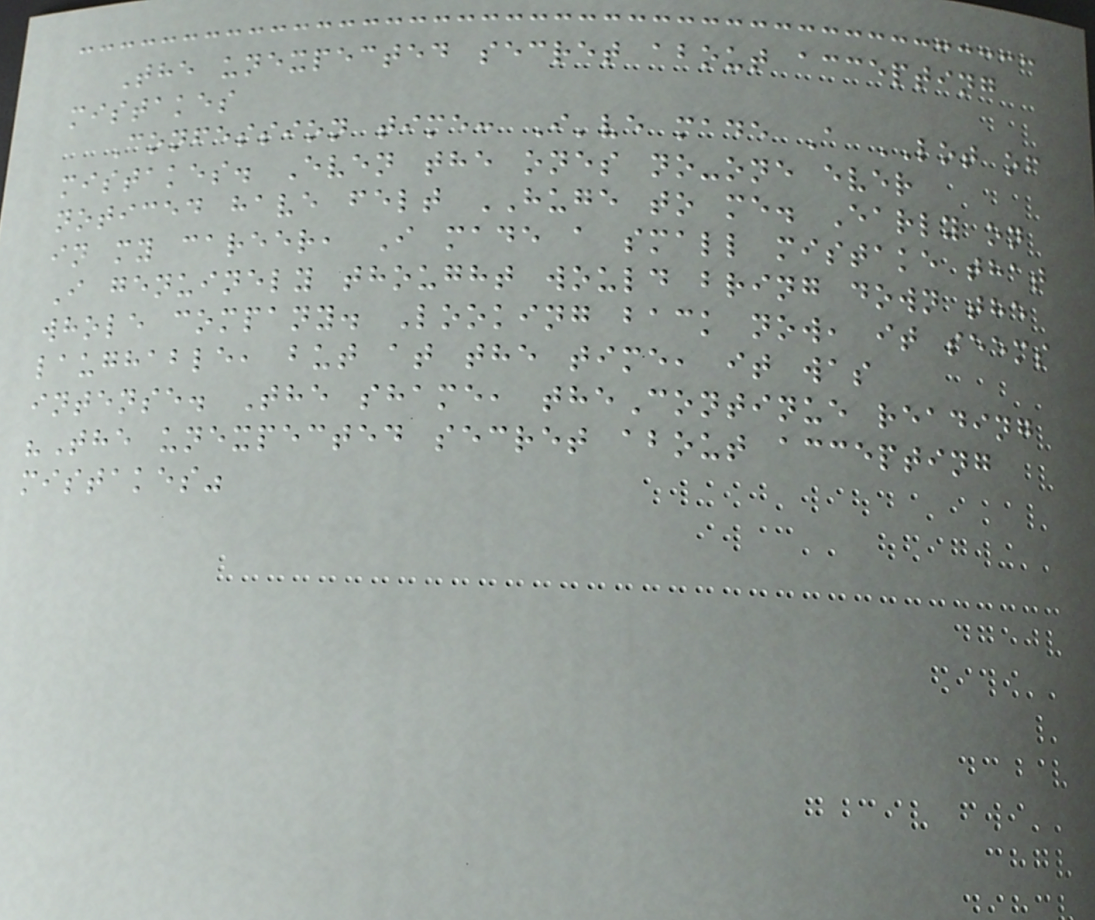The unexpected secret about accepting
mistakes
Confession time: I've made A LOT of
mistakes. Even the ones no-one ever
noticed have felt HUGE to me. Early on
in my career, I made a small mistake that
I genuinely thought would bring down the
whole company. Looking back now, it seems
laughable, but at the time, it was
intense. The shame, theContinue reading
"The unexpected secret about accepting
mistakes"
